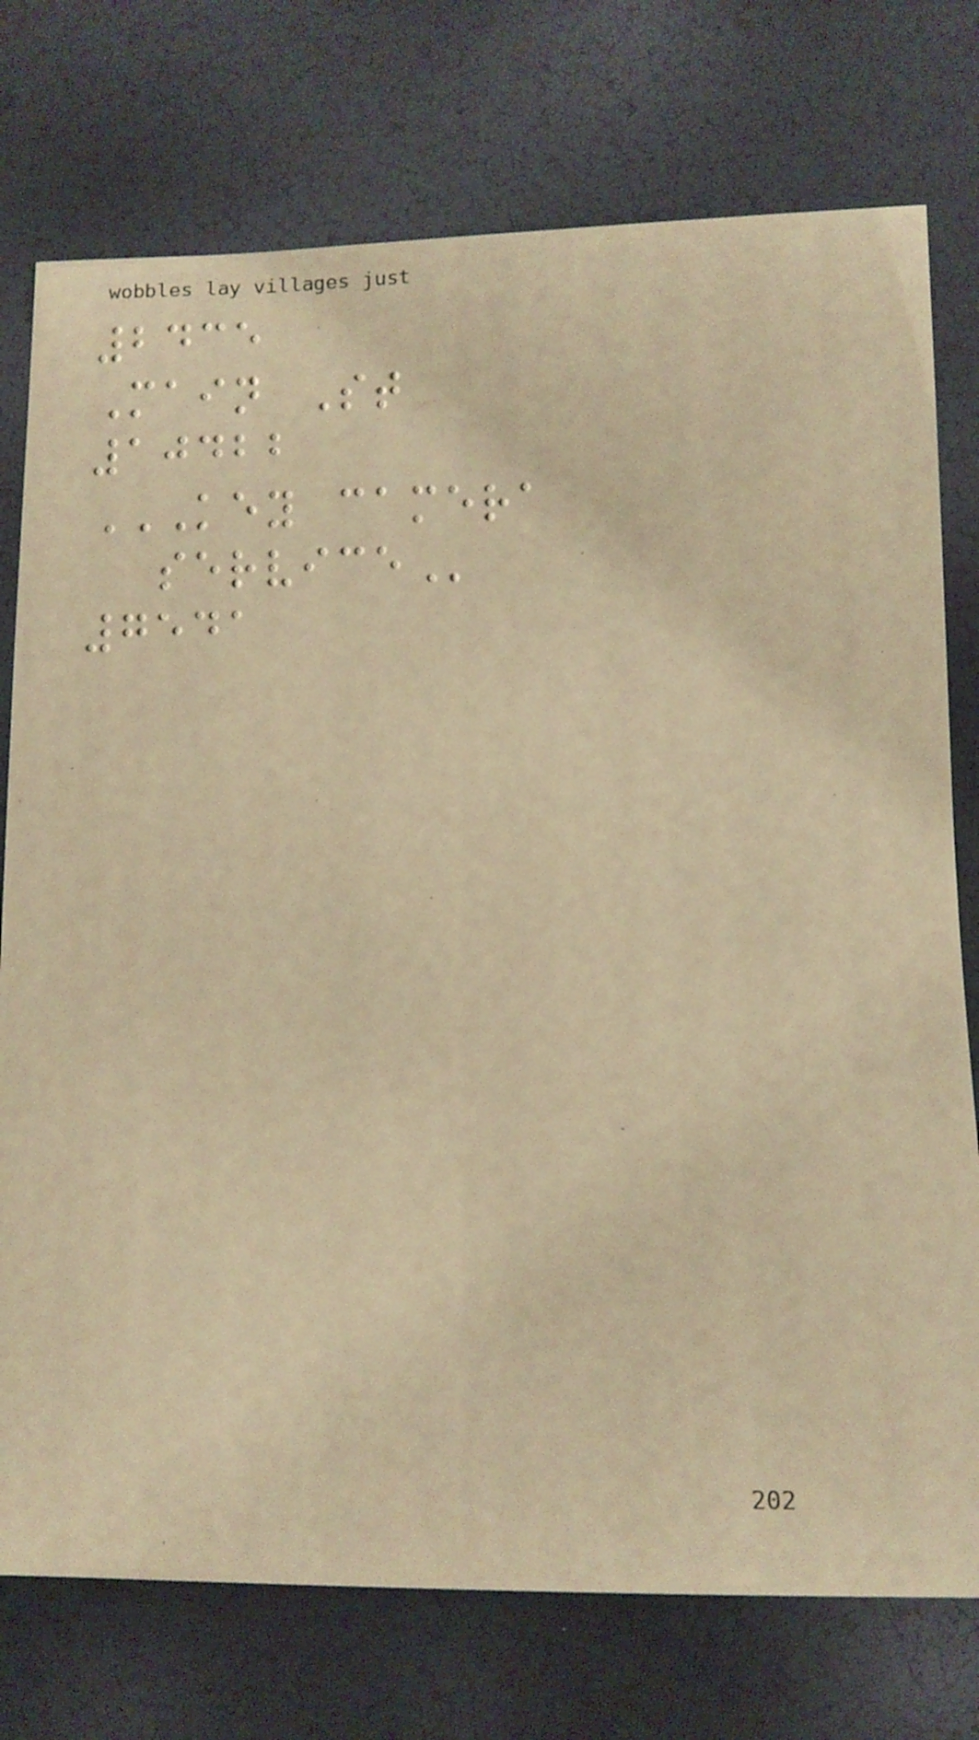2435
Main St
10422
KEY CAMERA
SERVICE
7541
